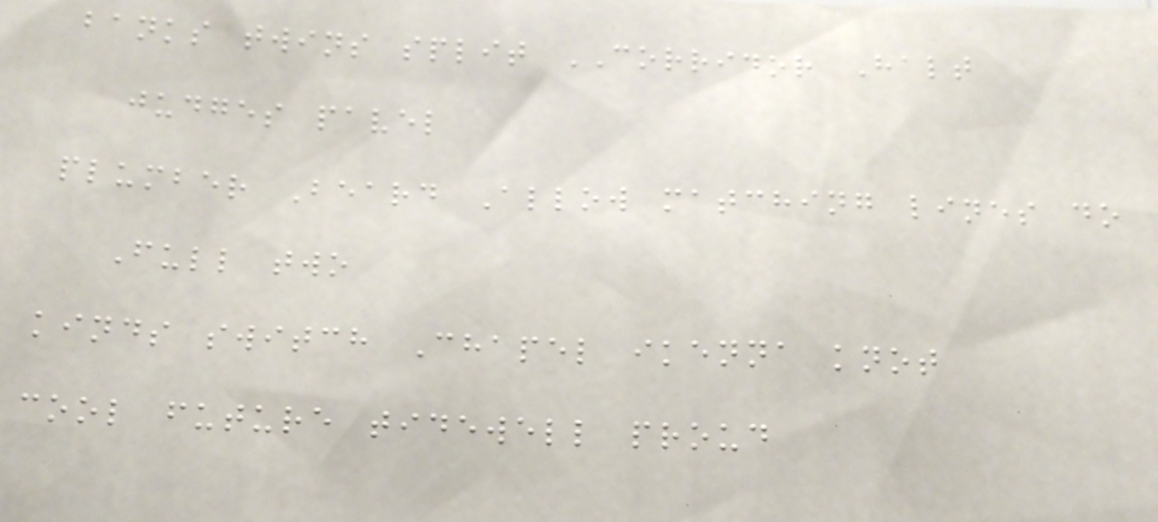banks twins split CORRIDOR Halt
judges pavel
plumber Beard Allow matching lines do
Full two
kinds switch Chapel ikenna knot
cool future tidewell proud
